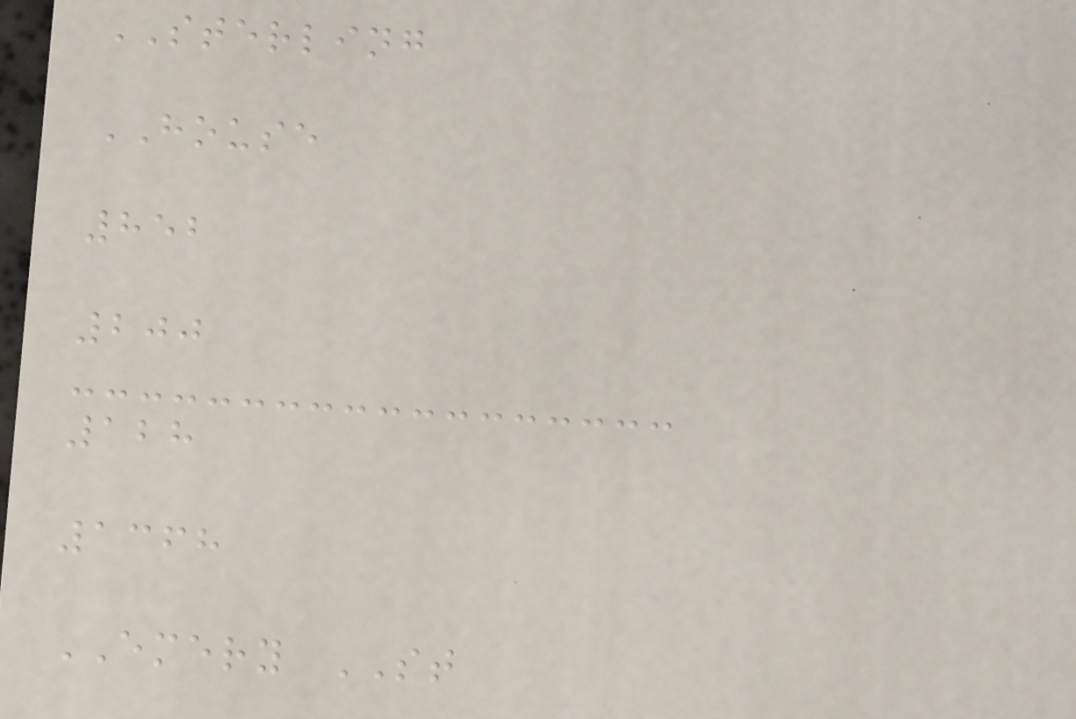STERLING
HOUSE
852
200
128
1368
EMERY ST
